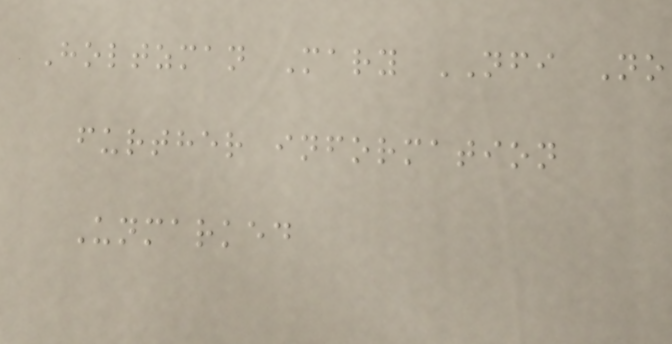Holtzman Mary NFI No
further information
Unmarked
